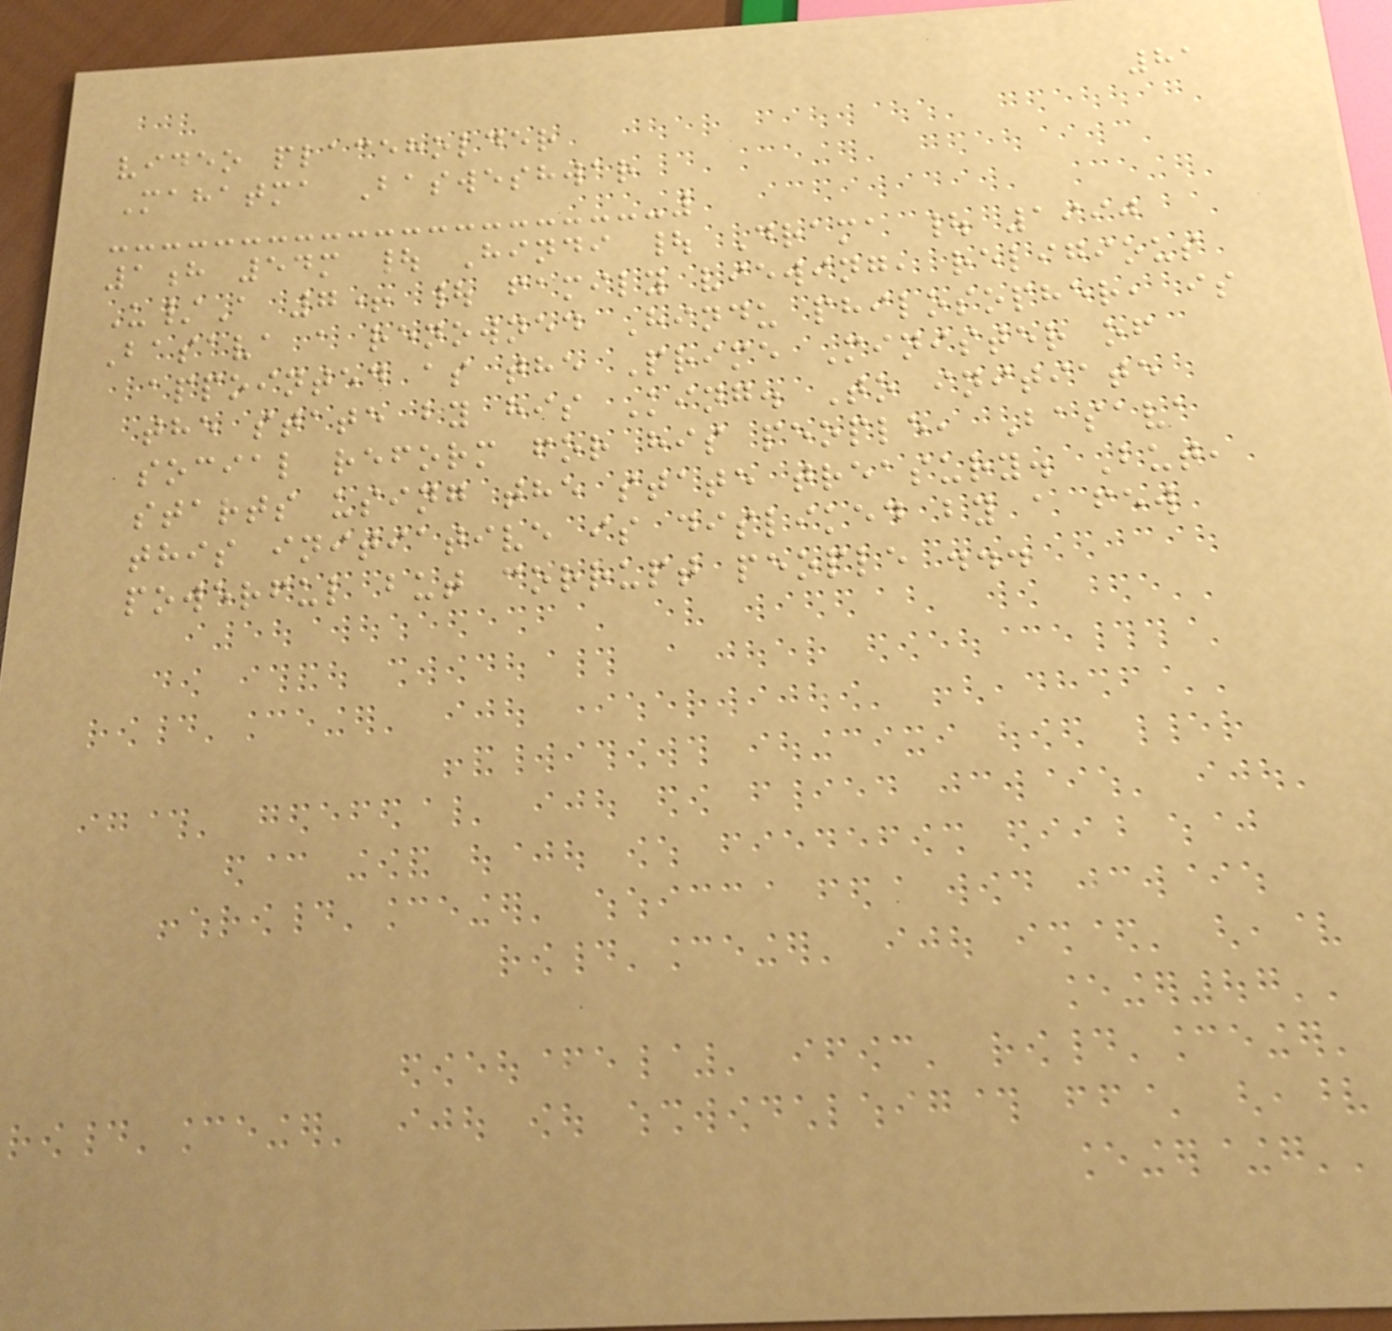81
video placeholder
Mahatma Basweshwar
1h 54m | Hindi | Drama | 1990
U/A 7+ | family viewing, religious
Basava a renowned Hindu philosopher, is
appointed as the Prime Minister of
the state by his King. To initiate
social reform for his people, Basava
starts using the state treasury. But,
this initiative is disliked by a few
powerful but corrupt people ...
